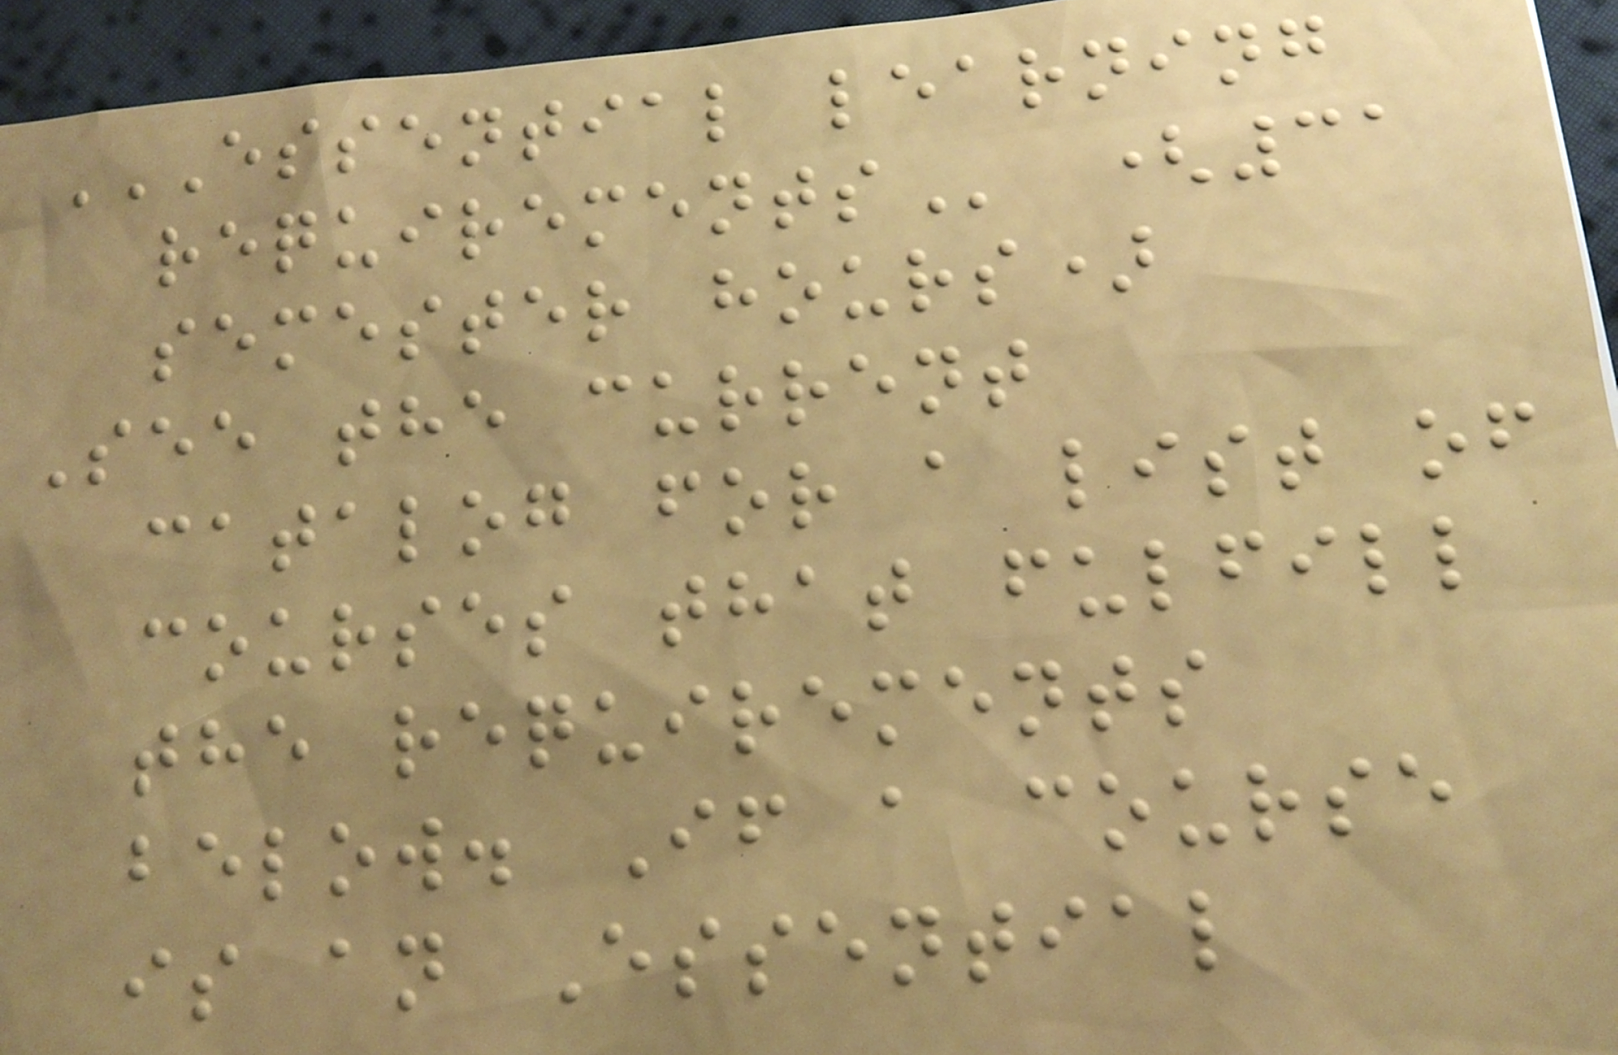ESSENTIAL LEARNING
REQUIREMENTS (31
semester hours)
See the current
catalog for a list of
courses that fulfill
the requirements
below. If a course
is an Essential
